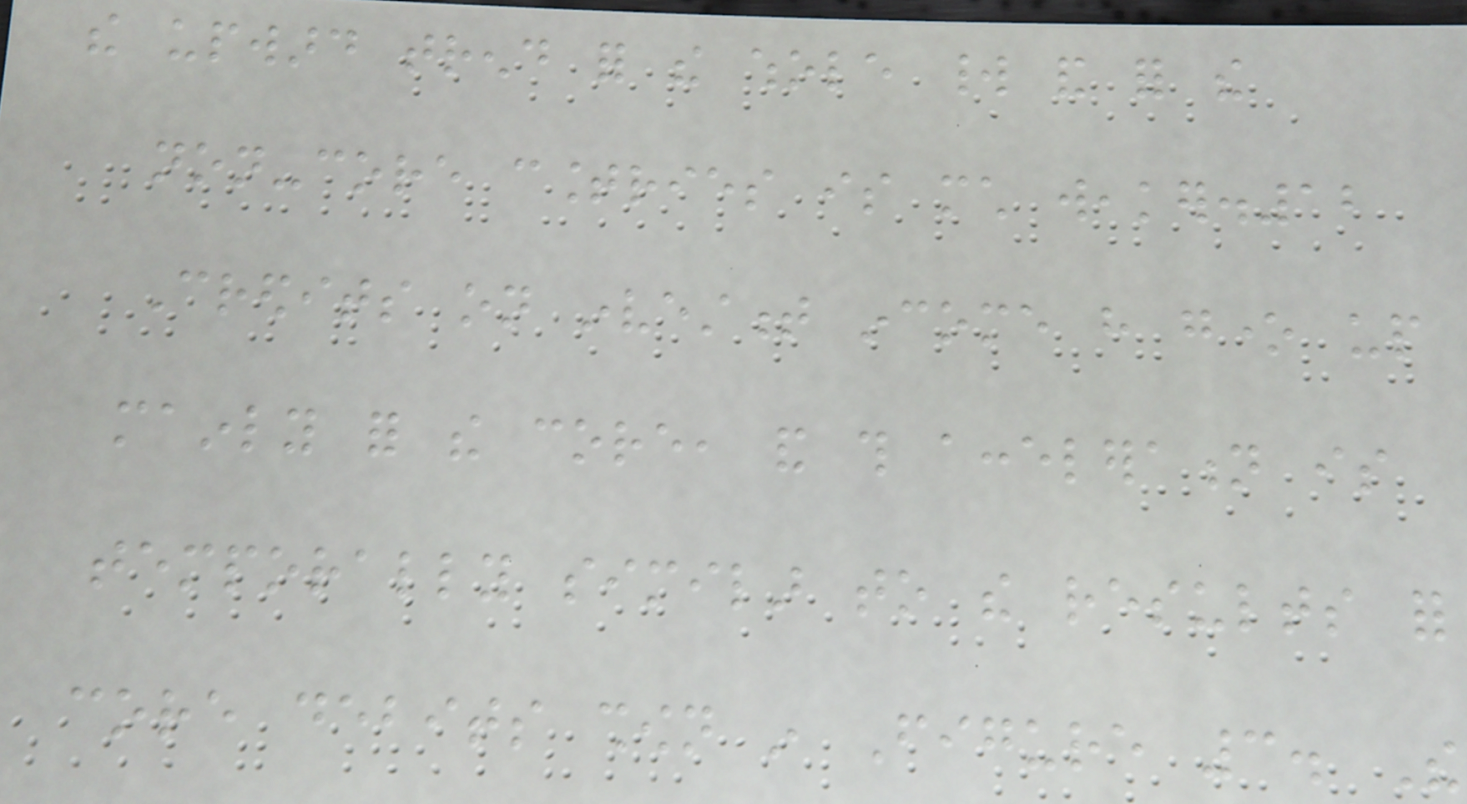the upward trend for the whole world and for the
non-core countries is much weaker.12
Credits on investment income have gone up
mainly for the core, and this acceleration is
temporally similar to the results for
core debits shown in Figure 3. The
